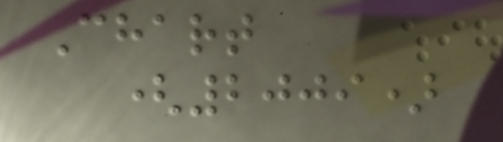Chart
(2009)
